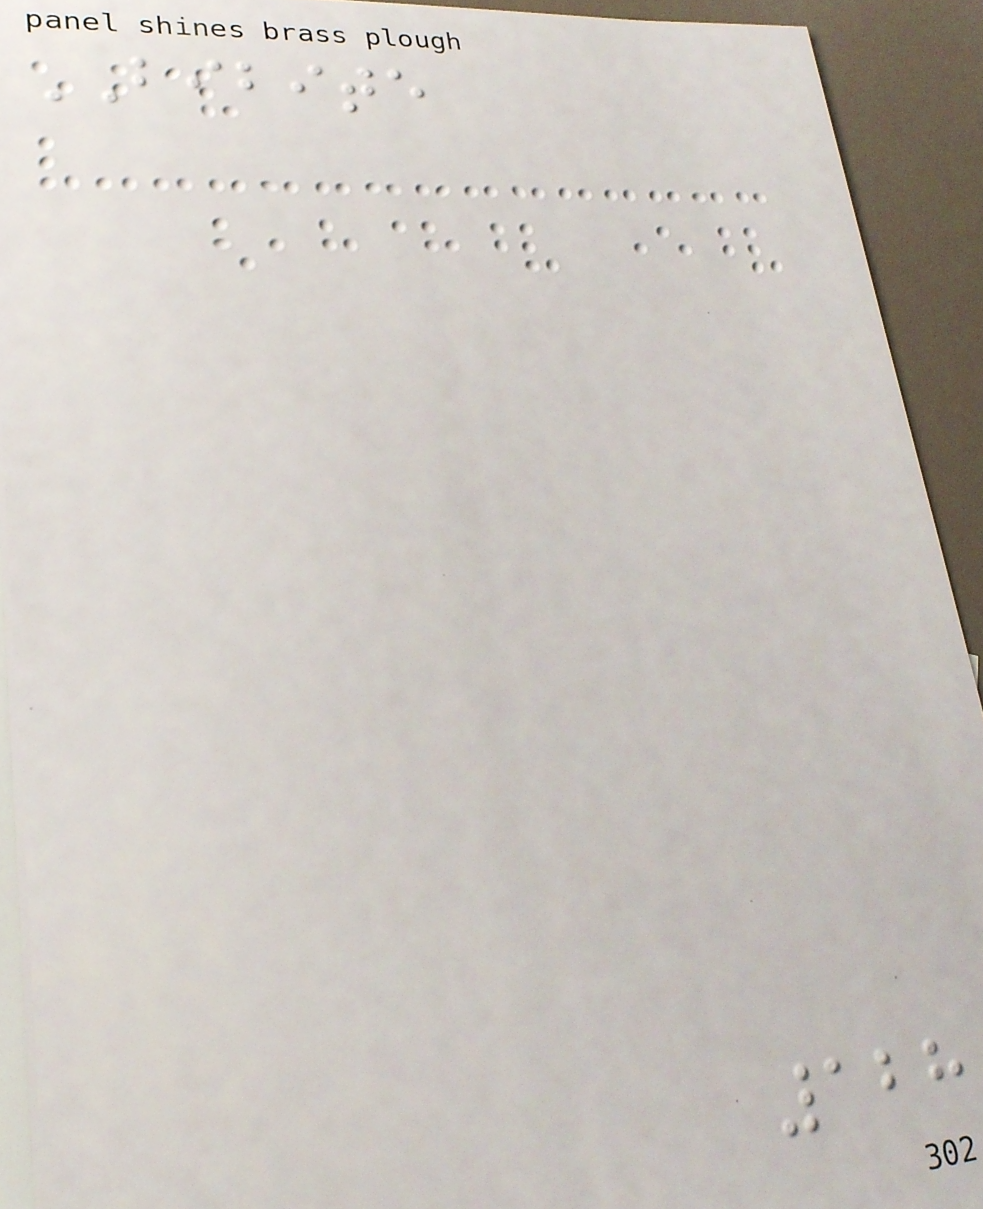BIBITE
128
